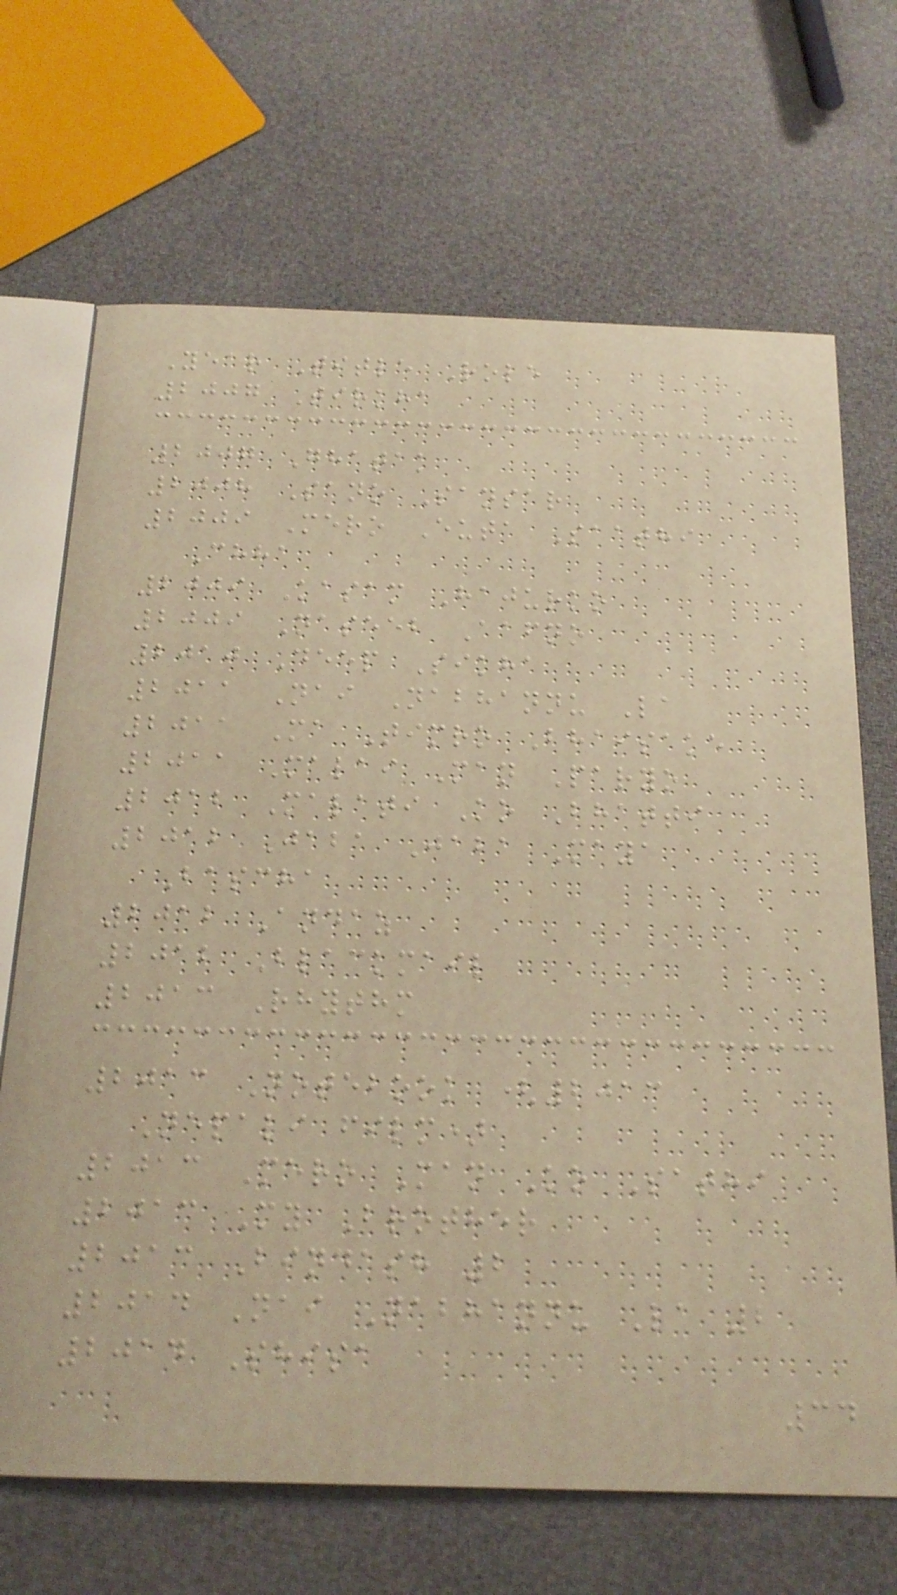Year Title Role
2007 Tirkha
2007 Ghatak
2008 Sano Sansar
2009 Mero Euta Saathi
Chha
2009 Kasam Hajurko
2009 Naseeb Aafno
2010 Deep Sikha
2011 Nai Nabhannu La
2011 Ma Timro Bhaisake
2011 Malai Man Paryo
2012 Malati Ko Bhatti
2012 Jaba Jaba Maya
Bascha
2012 Andaz
2012 Blackmail
2013 Rhythm
2013 Notebook (2013
Nepali film)
2013 Mero Man Ko Sathi
2013 My Brother
2013 Bindash 2
2014 Nai Nabhannu La 2
2014 Shisa
34
